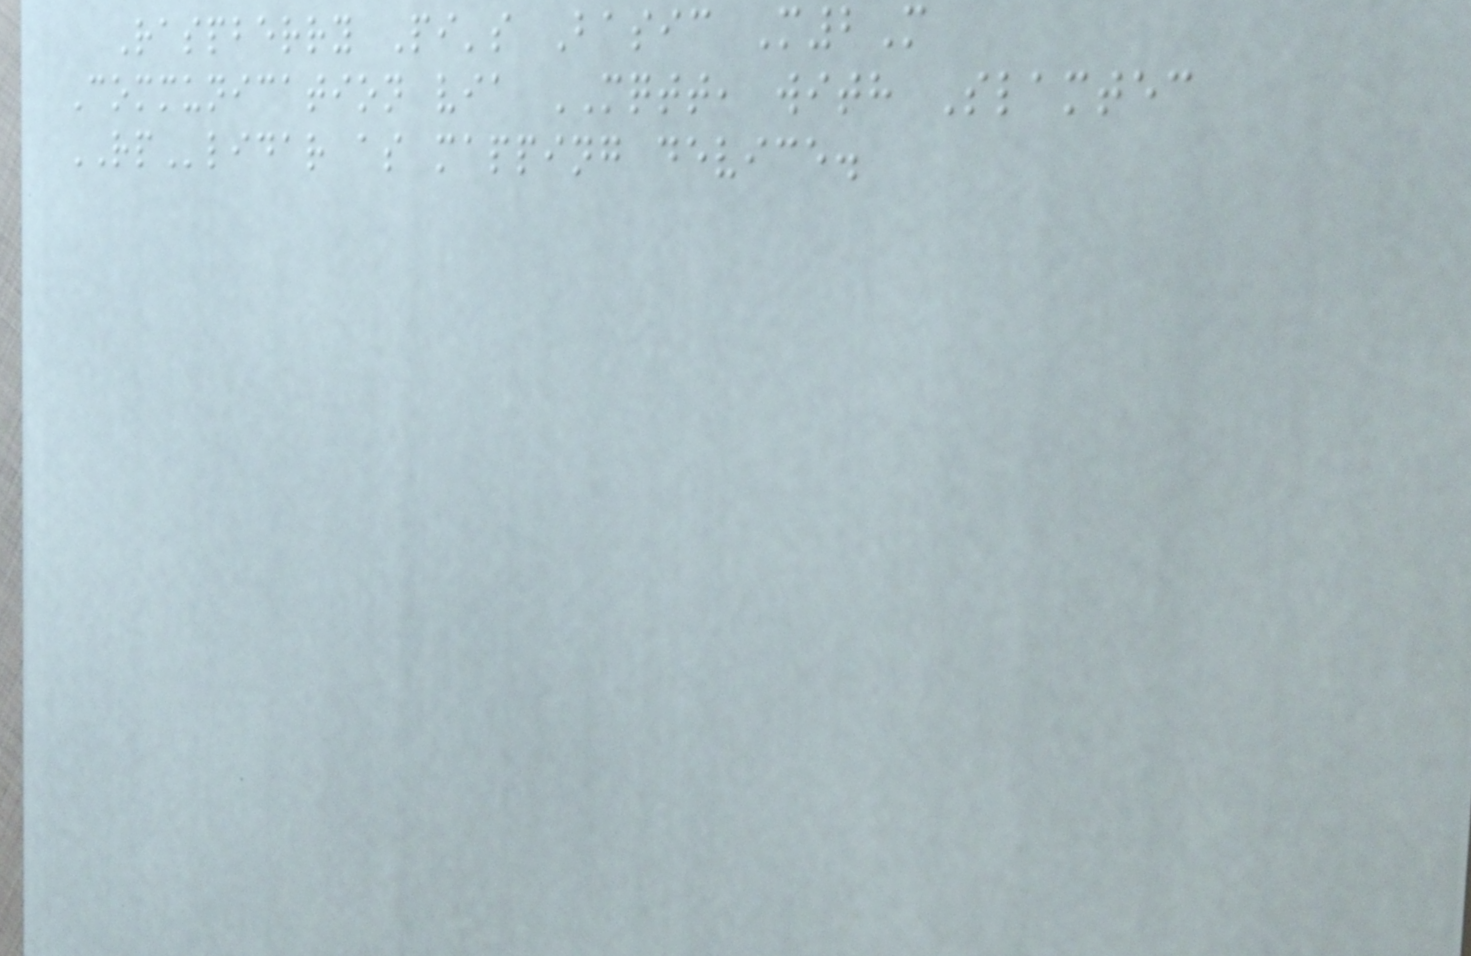Raspberry Pi's Basic M2M
Communication via MQTT, with Slamtec
RPlidar as mapping device.
